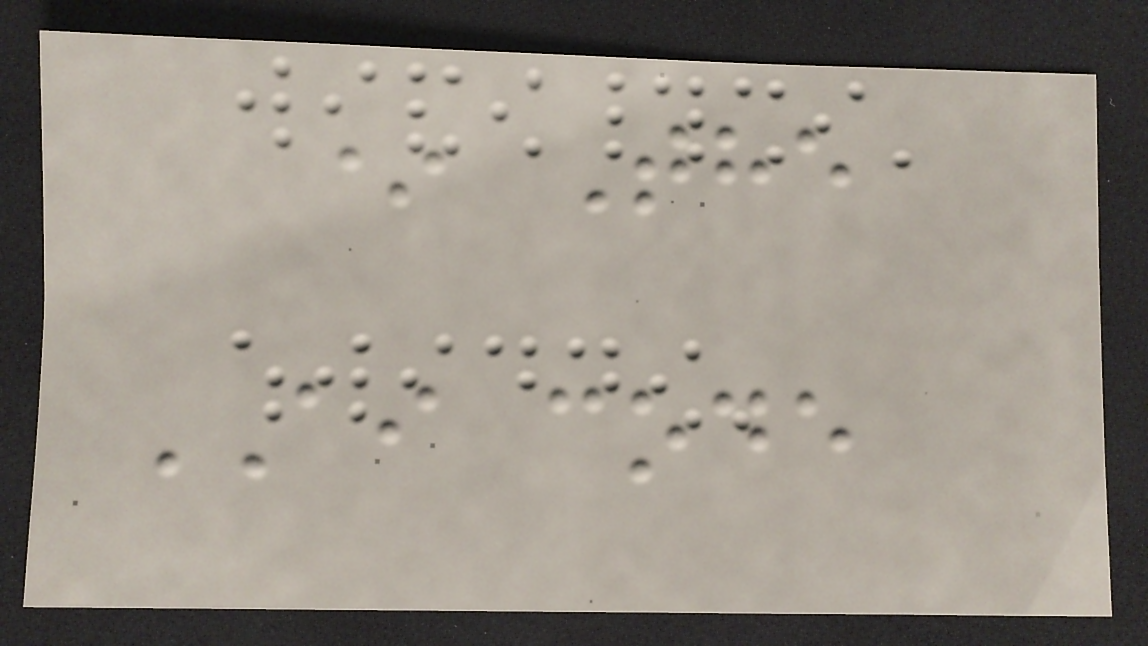* The
AI code
